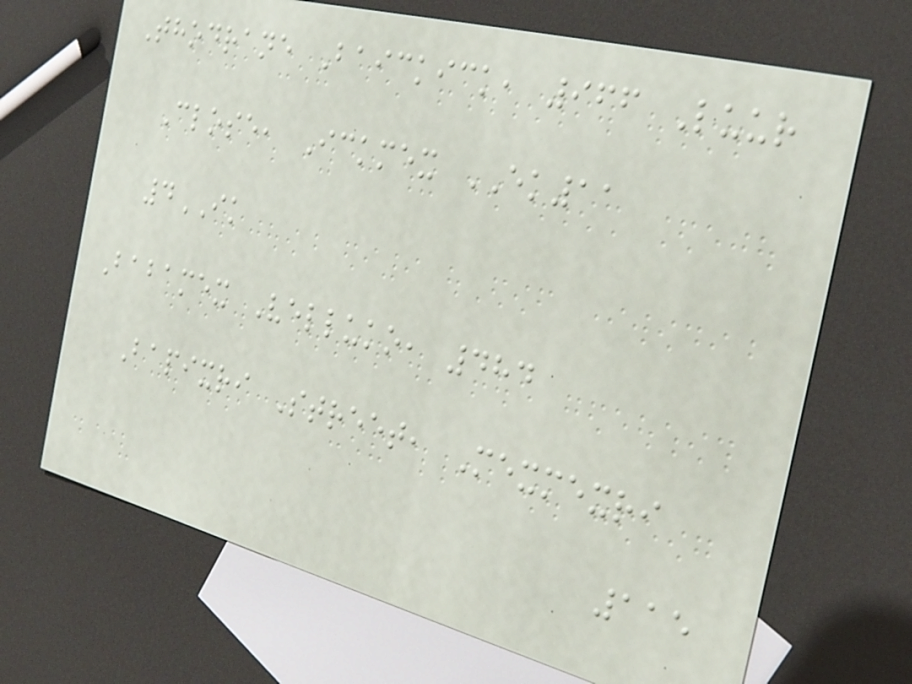Thodrane Baickick, 966 Luur
Close, Ickmex EK11
4IK
Babamex Velluko, 484
Bapixri Street, Mexmexri
115
